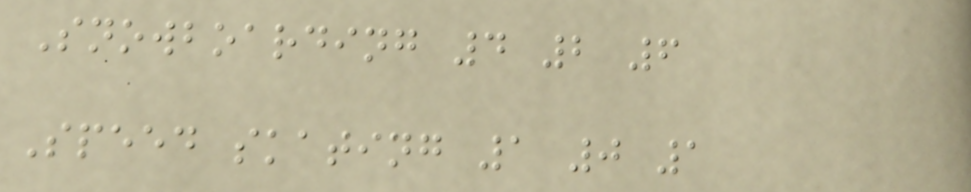Snowboarding 4 2 6
Speed skating 1 0 1
